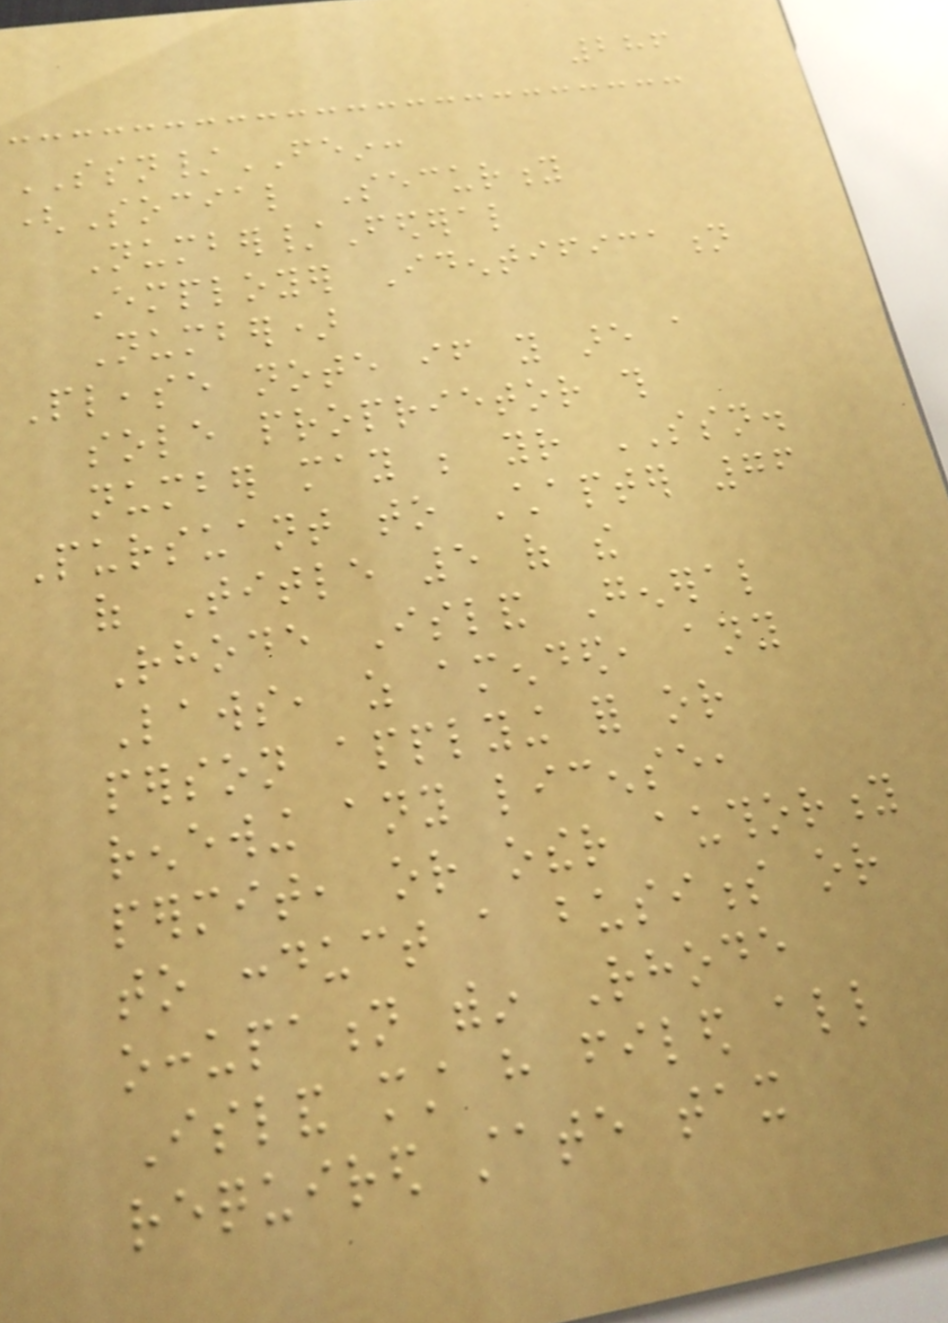286
SSN/FEIN:
(Social Security
Number/Federal
Employer Identification
Number)
Please note if you are a
sole proprietor this
number may be your SSN.
Pursuant to Chapter 76
of Title 5 of the
Rhode Island General
Laws, as amended, any
person applying for or
renewing any license,
permit, or other authority
to conduct a business or
occupation within Rhode
Island must have filed all
required state tax
